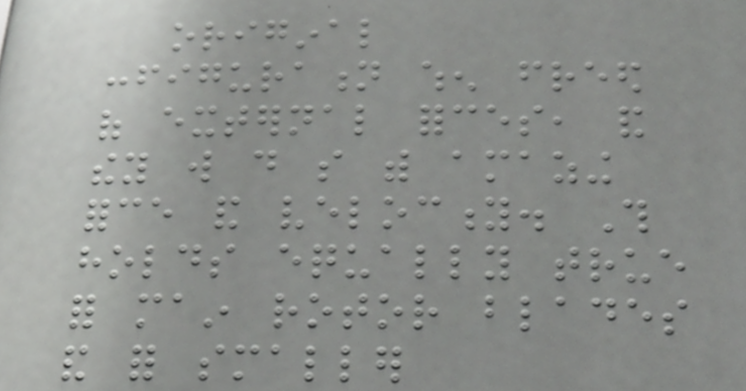original
configuration when freed
of external forces, and
they will do so with amazing
force and velocity. This
holds equally true
for main rotor blades
and for smaller
